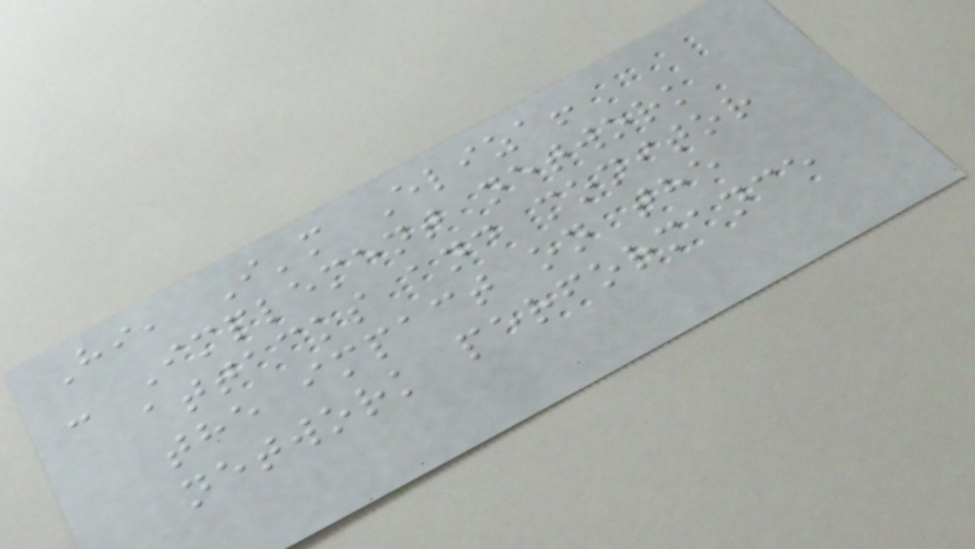Hi, I'm Eliza!
- Implement network
attacks and monitor
the impact on the
network performance
